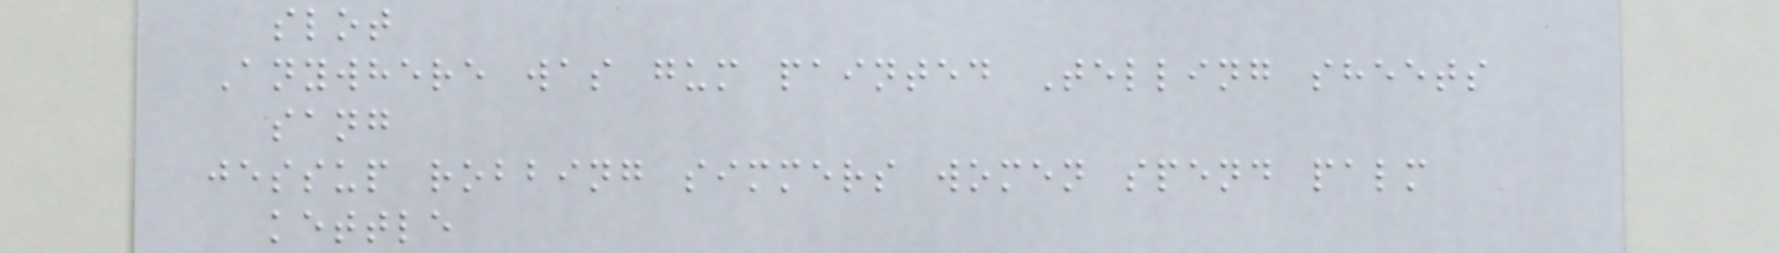slot
Anywhere was gum painted Telling sheets
sang
jessup robbing simmers women spend palm
kettle
